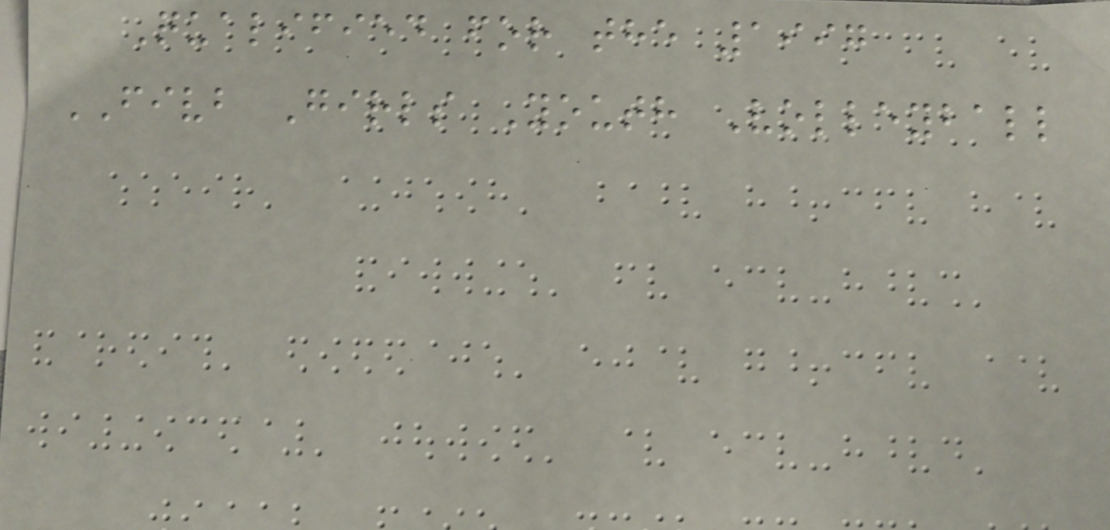Qualified for the 1997
FIVB Girls Youth Volleyball
